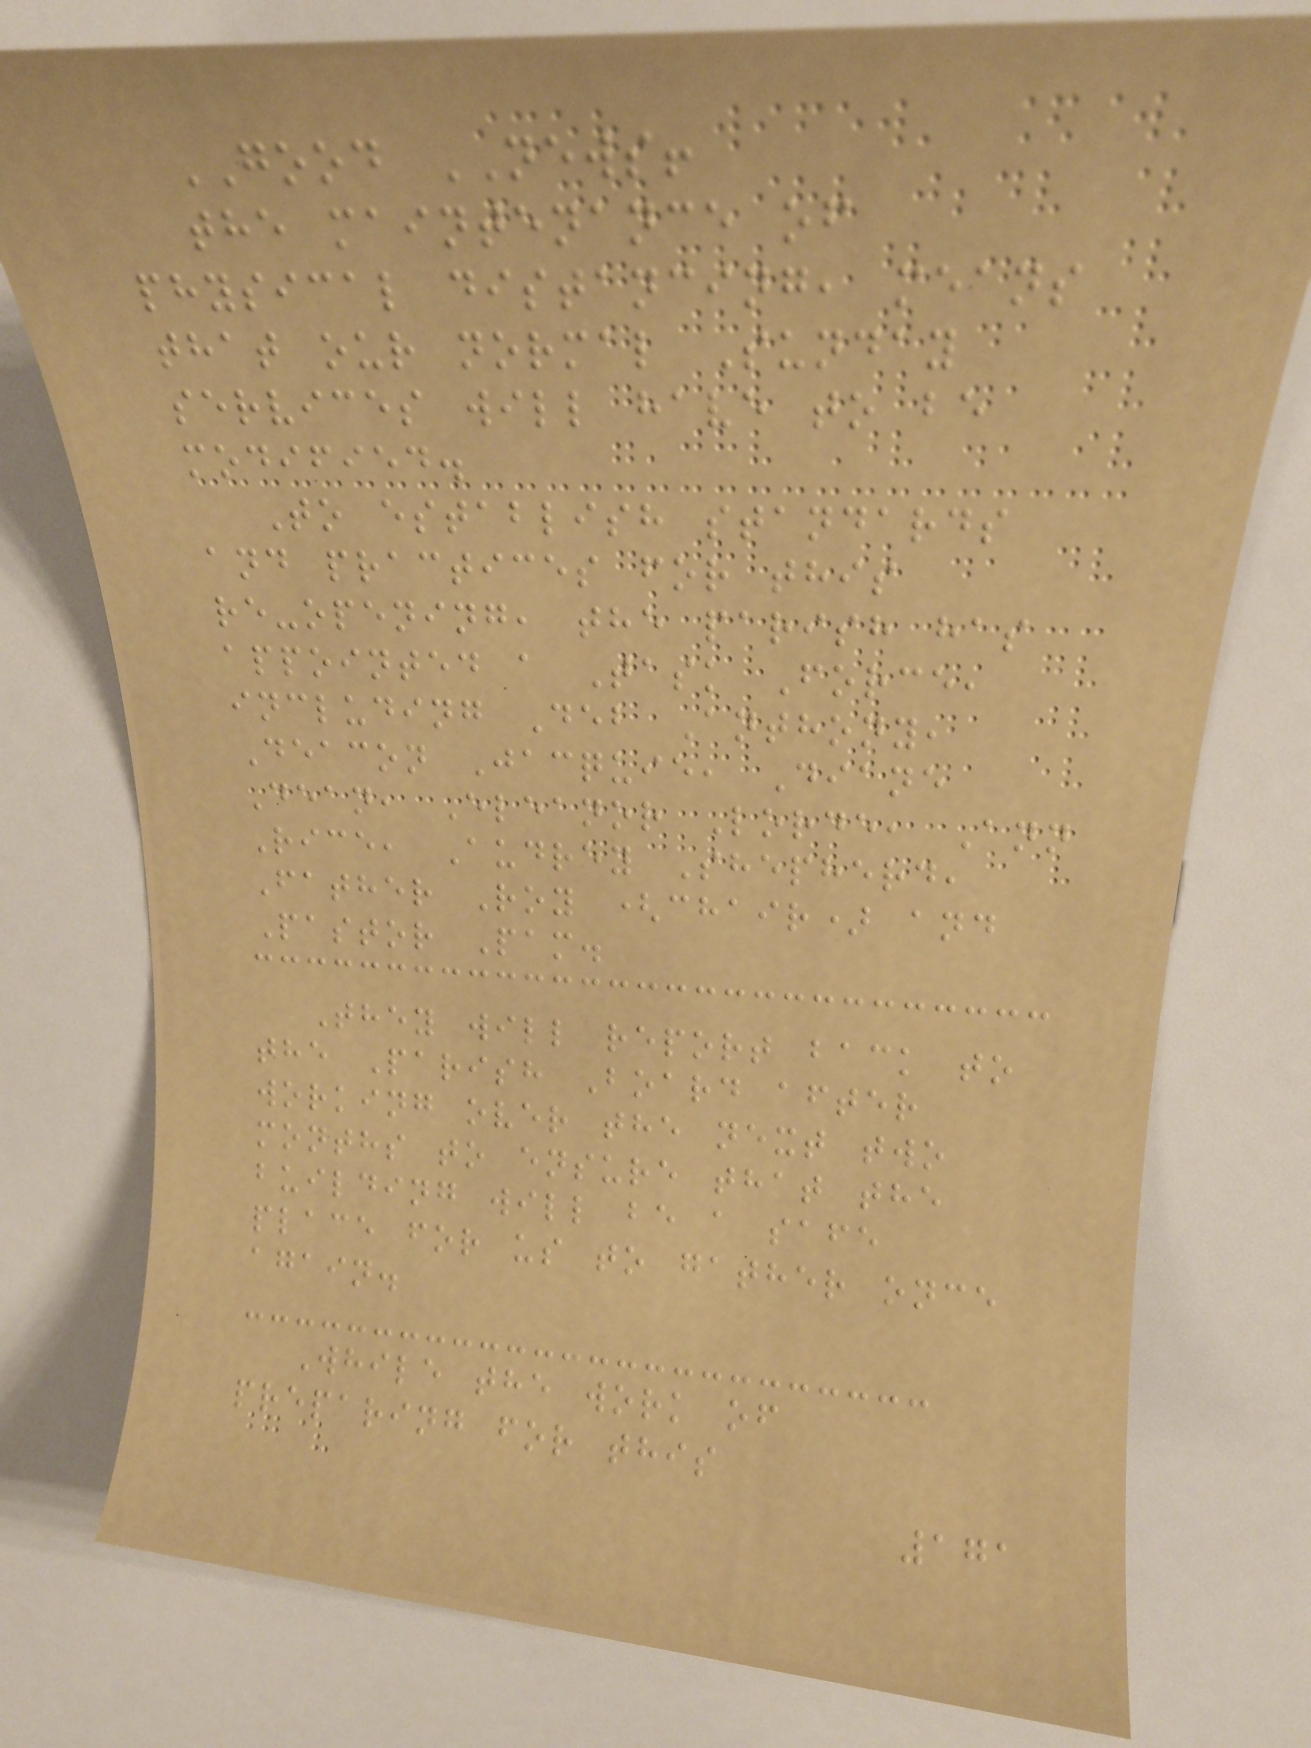GOOD NEWS!
the maintenance of
physical distancing, means
that our normal Sunday
services will have to be
modified.
To establish standards
and practices for this
re-opening, the parish has
appointed a Task Force,
including Deb Anthony,
Deacon Jacquie, Diane
Dean, Eleanor Lorde, Ann
Rice, Audrey Shepherd,
Father Roy (chair) and
Pastor Pam.
They will report back to
the Parish Board after
working over the next two
months to ensure that the
building will be a safe
place for us to gather once
again.
While the work of
preparing for this
171
